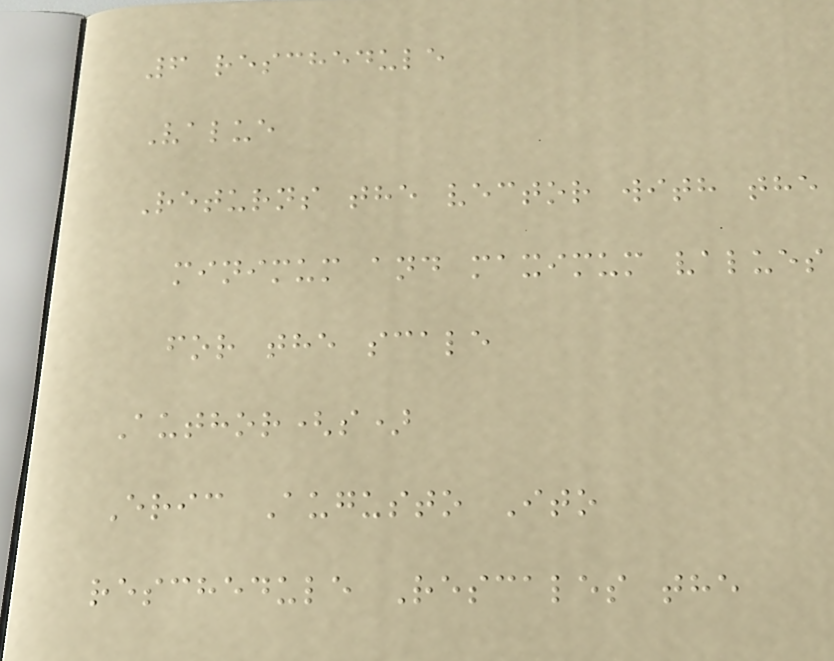6 reschedule
Value
Returns the vector with the
minimum and maximum values
for the scale
Author(s)
Eric Augusto Ito
reschedule Rescales the
